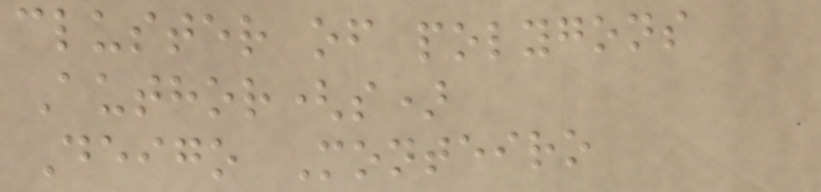cluster of polygons
Author(s)
Deigo Monteiro
